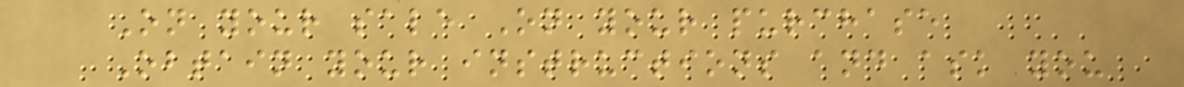On your sale On your purchase
Obtain your instructions and ask you
